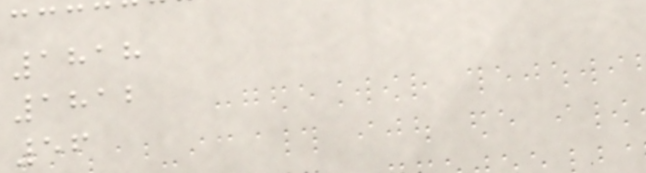1818
1812
56
